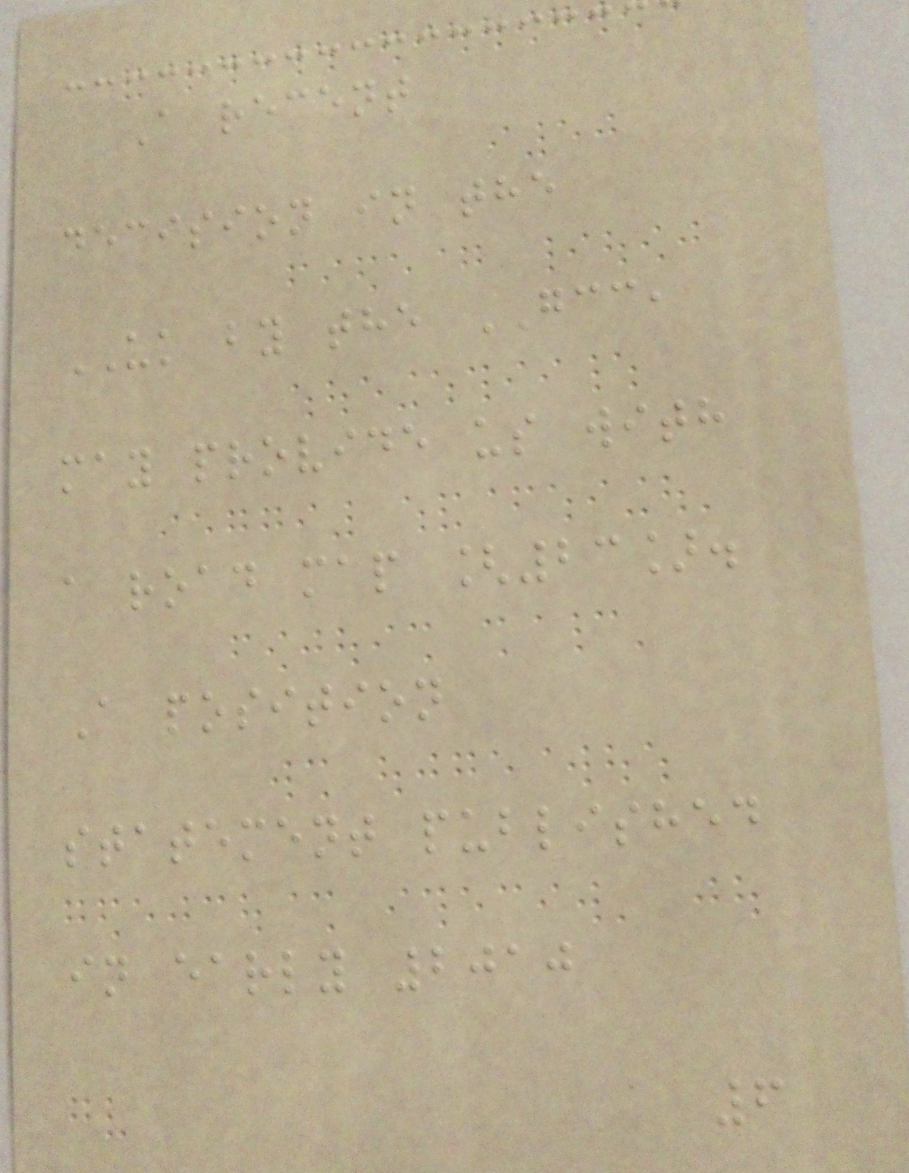A recent
decision in the
UK by the GCC,
may provide us with
a road map [23].
A position
statement published
in early 2010
6
